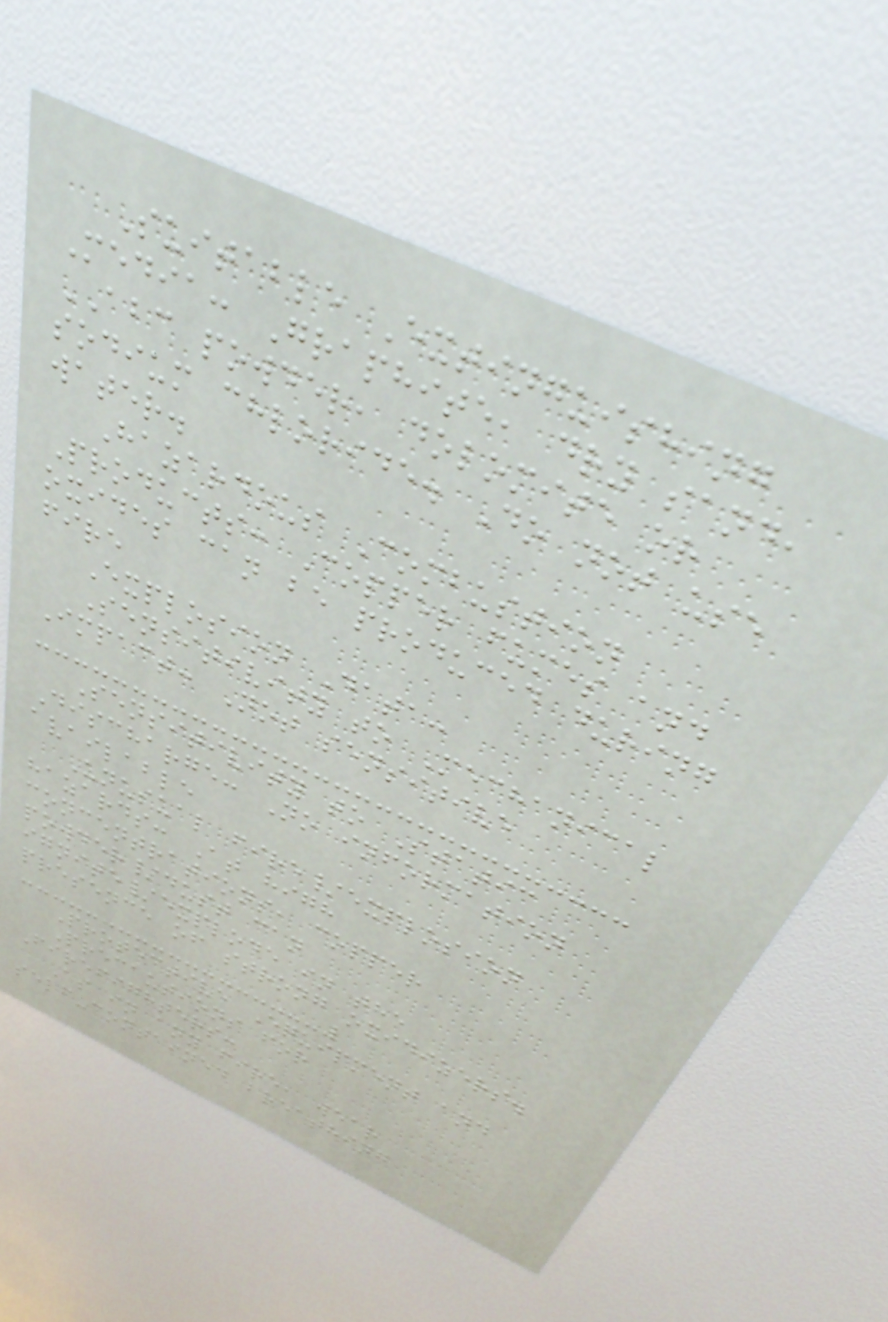Suitable Extinguishing
Media: Graphite, dry sand,
ABC powder, dolomite or
sodium chloride. Do not use
water.
Hazardous Combustion
Products: Copper fumes and
oxides can be produced during
fire
Explosion Data:
Sensitivity to Mechanical
Impact: Not sensitive
Sensitivity to Static
Discharge: No information
available
Unusual fire/explosion
hazards: At high
concentrations, copper
powder/dust can
ignite/explode in the
presence of strong oxidizers.
Protective Equipment and
Precautions for
Firefighters:
As in any fire, wear
self-contained breathing
